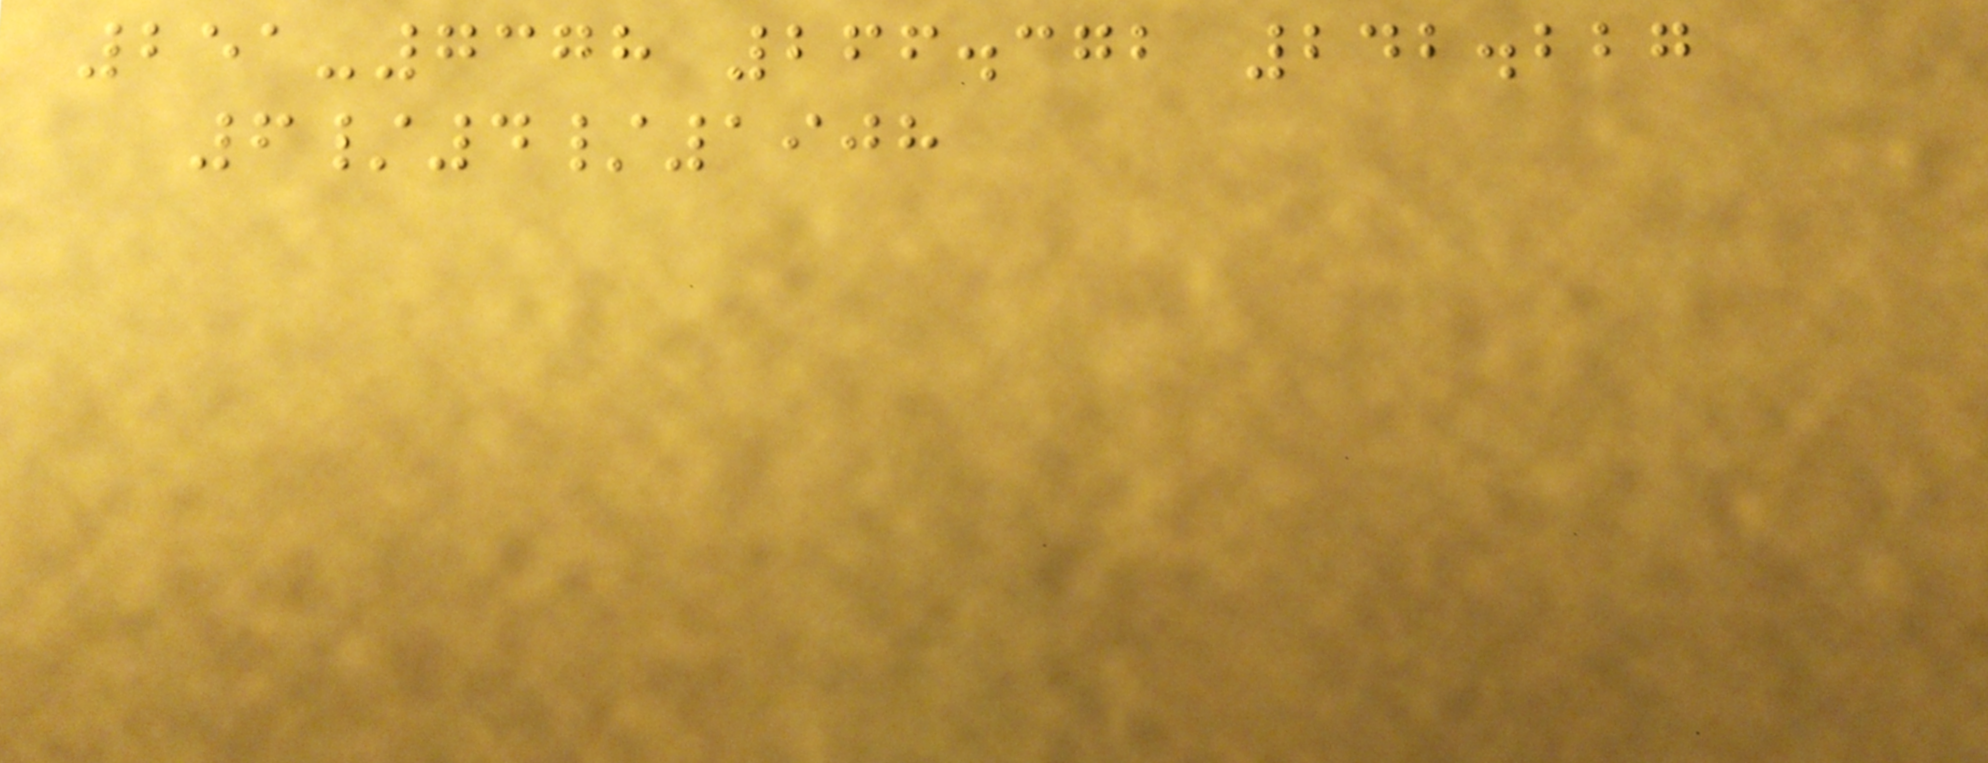251-7378 266.372 242.227
6/4/1908
